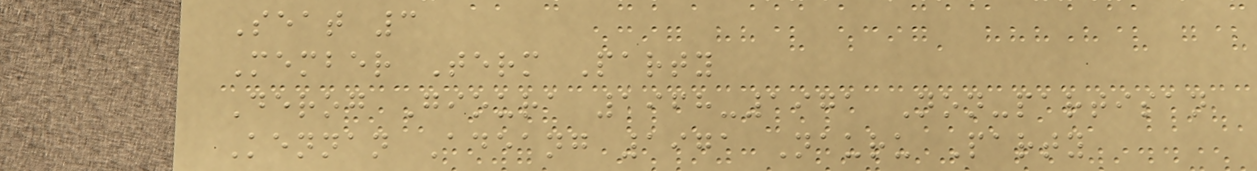Seat 3
Member Term Party
Derog Gioura 1968-1971 Non-partisan
Kennan Adeang 1971 Nauru Party
